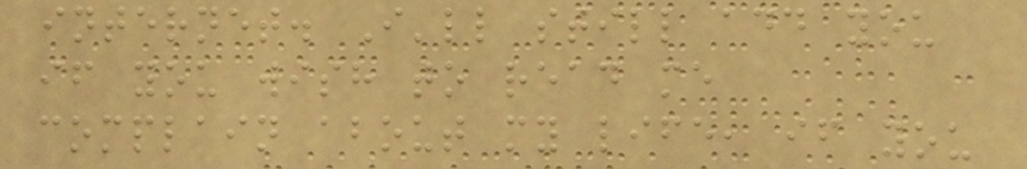internet. I'll still add you
if you wish to read me
complain about my life, if you
